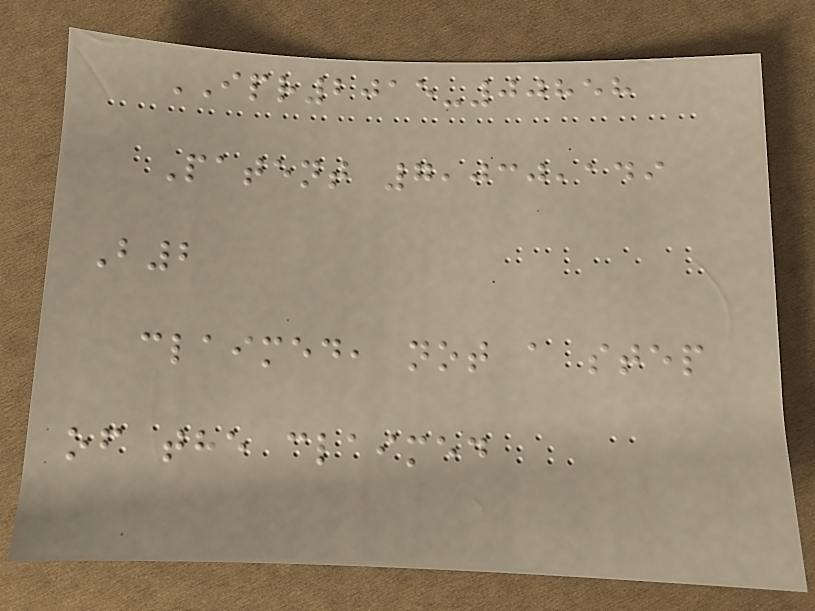IPR2015-00858
Patent 7,030,149
B2
claimed, not a step
of the claimed
